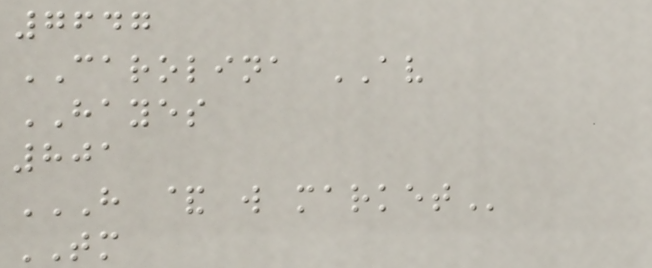7647
CAROLINA AV
HAYES
801
H & W MARKET
TM
